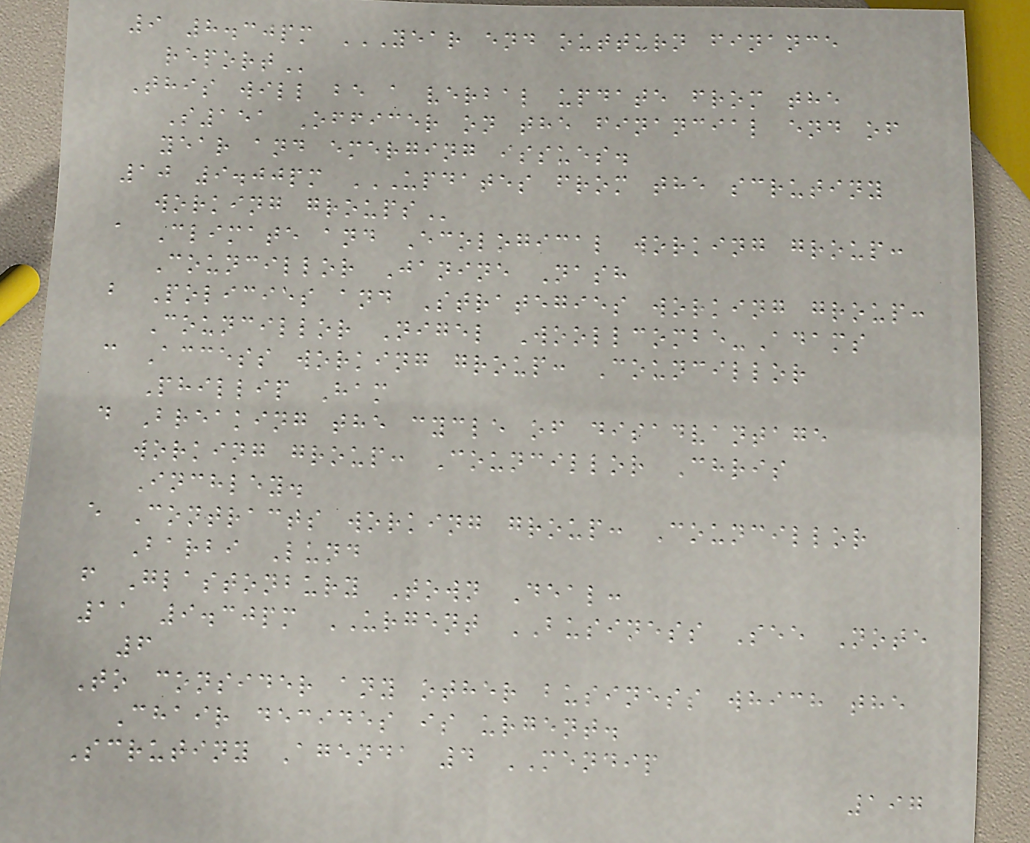9 8.30pm YEAR END OUTTURN FINANCE
REPORT
This will be a verbal update from the
S151 Officer on the financial end of
year and emerging issues.
10 9.00pm UPDATES FROM THE SCRUTINY
WORKING GROUPS
a Climate and Ecological working group:
Councillor Janine Nash
b Policies and Strategies working group:
Councillor Nigel Woollcombe-Adams
c Access working group: Councillor
Phillip Ham
d Breaking the cycle of disadvantage
working group: Councillor Chris
Inchley.
e Contracts working group: Councillor
Barbi Lund
f Glastonbury Town Deal:
11 9.30pm URGENT BUSINESS See Note
6
To consider any other business which the
Chair decides is urgent.
Scrutiny Agenda 4 MENDIP
197
